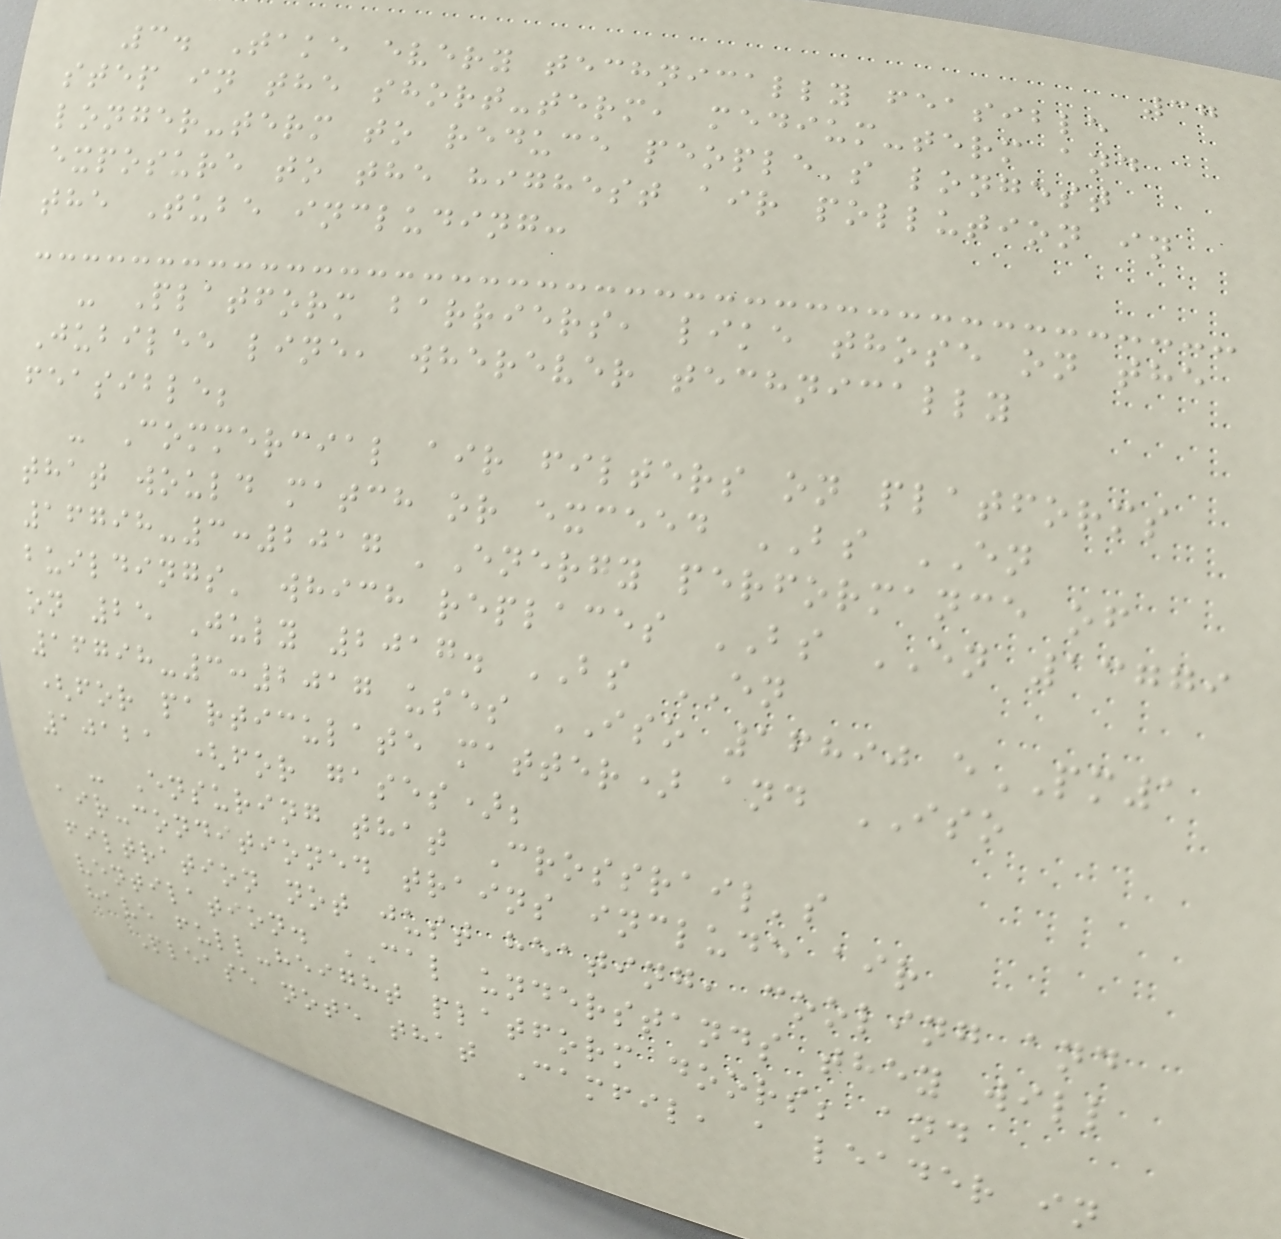37
3. Take every technically feasible
step in the short-term, medium-term and
longer-term to reduce people's longest
exposure to the highest air pollution in
the Tube including:
- Platform barriers, like those on the
Jubilee line, wherever technically
feasible;
- Commercial air filters on platforms
that would match or exceed BS EN
16798-3:2017 'Energy performance of
buildings' which replaces BS EN 13779
on 25 July 2017. BS EN
16798-3:2017 uses ISO 16890 ePM1
(for particulate matter) and ISO
10121 (for gases);
- Ensuring that Crossrail's
air-conditioned trains include air
filtration not just heating, cooling and
ventilation. CAL understands they will
have full-height platform doors; and
Please note that Camfil, a leader in
